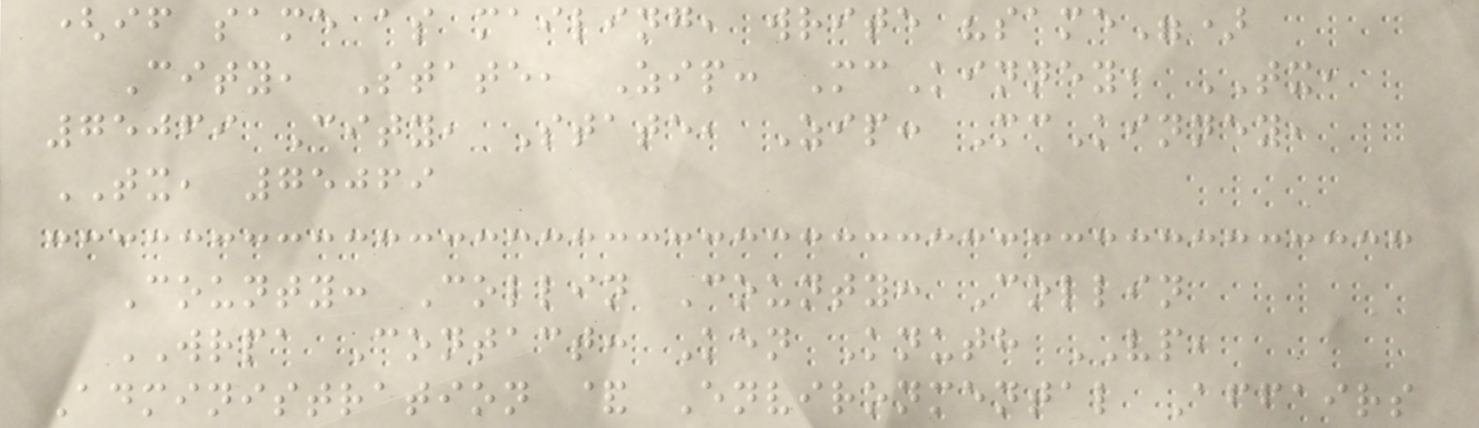(if same as mailing, write "same")
City, State, Zip: McKinney, TX,
75069 City, State, Zip: McKinney,
TX, 75069
County: Collin County: Collin
WRPA Contact: Ken Knuth VP,
Administration & Environmental Affairs
